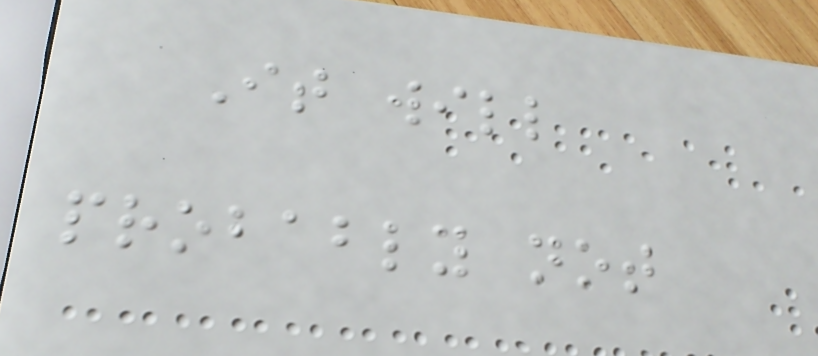It will
probably not
